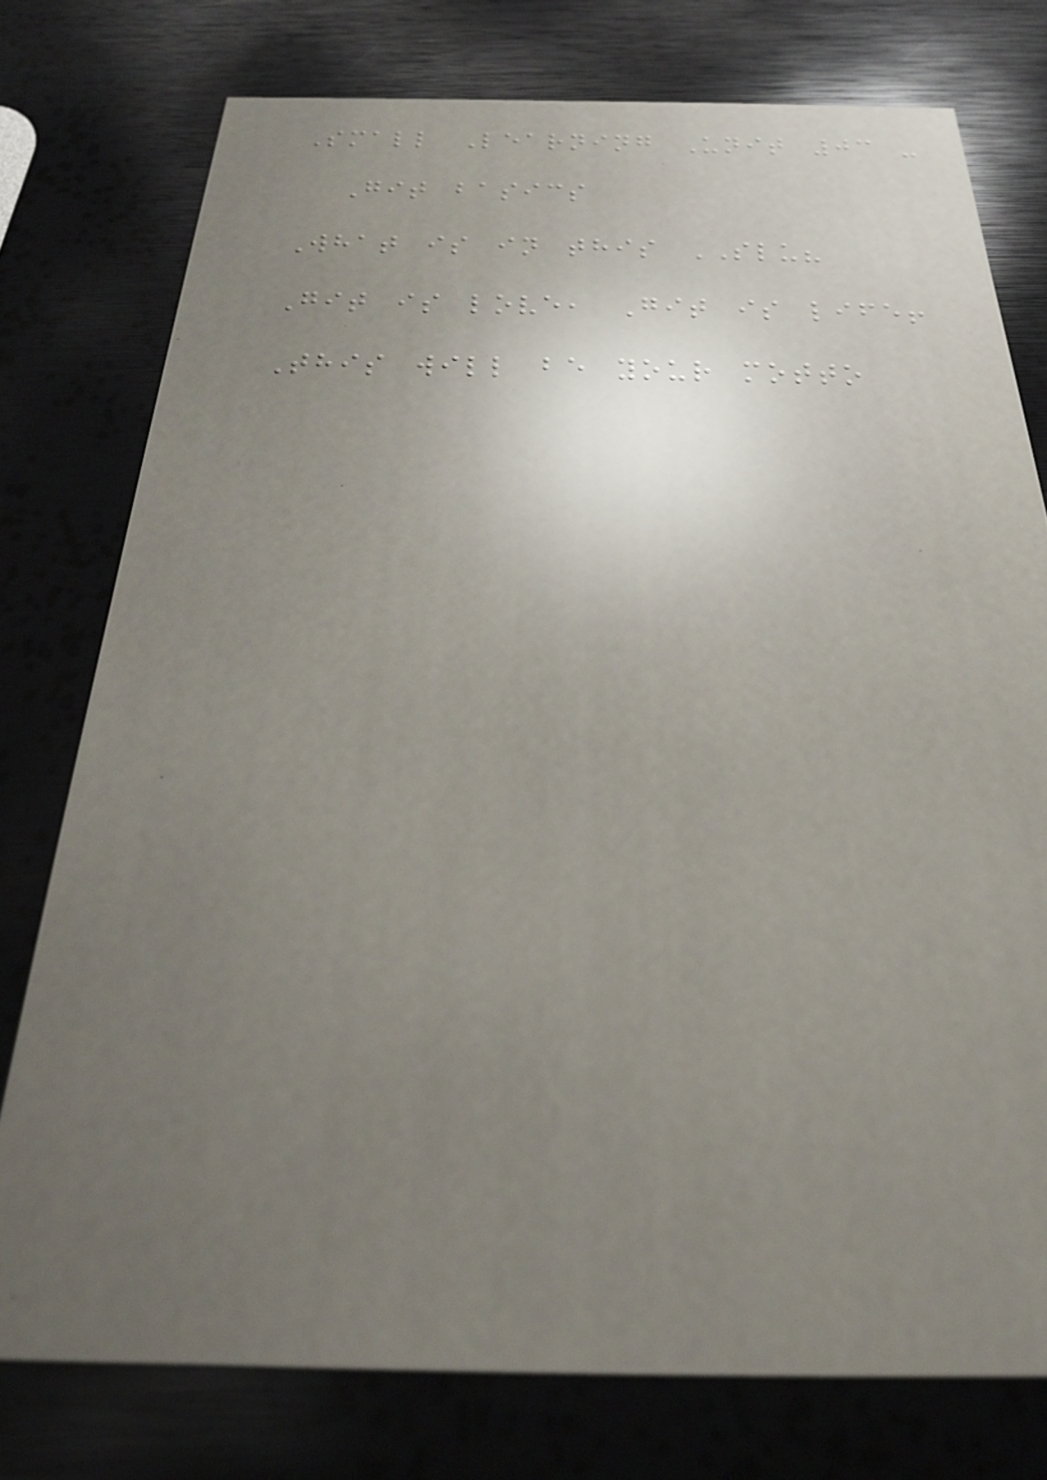Small Learning Unit 03 -
Git basics
What is in this SLU?
Git is love, Git is life!
This will be your motto
